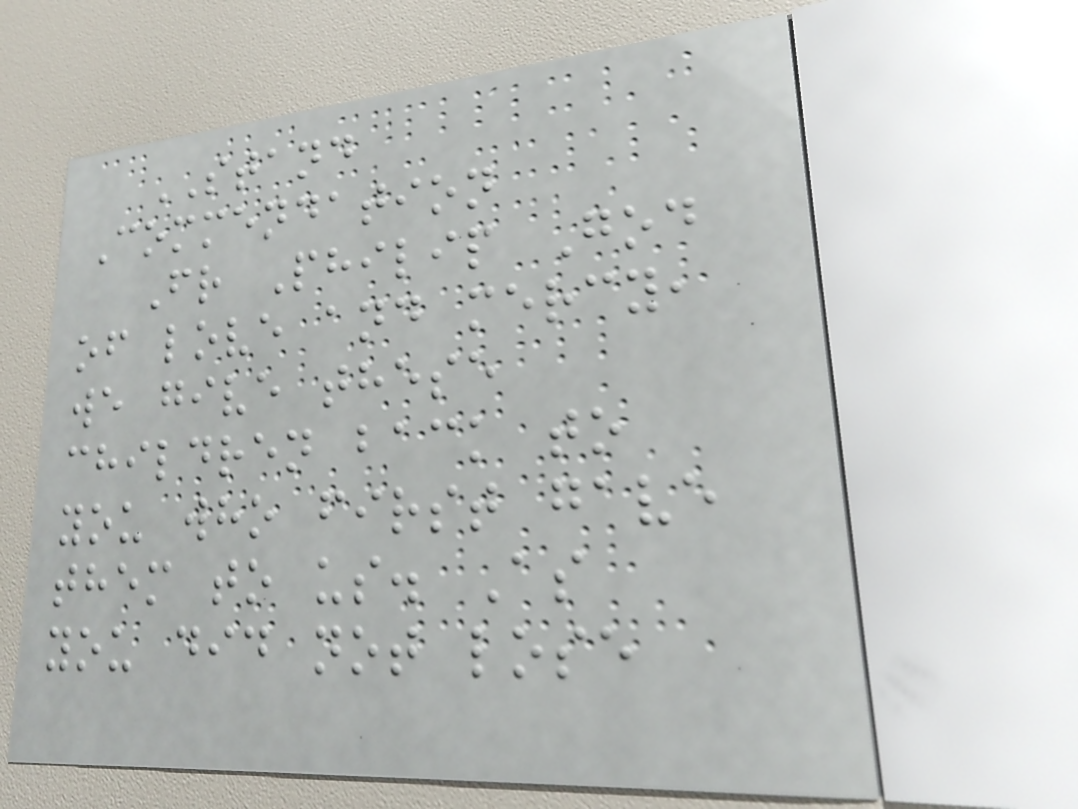STAND
Commendation
Fr Philip God
of love and mercy,
we give these
children back to
you who first gave
them to us. As
you did not lose
